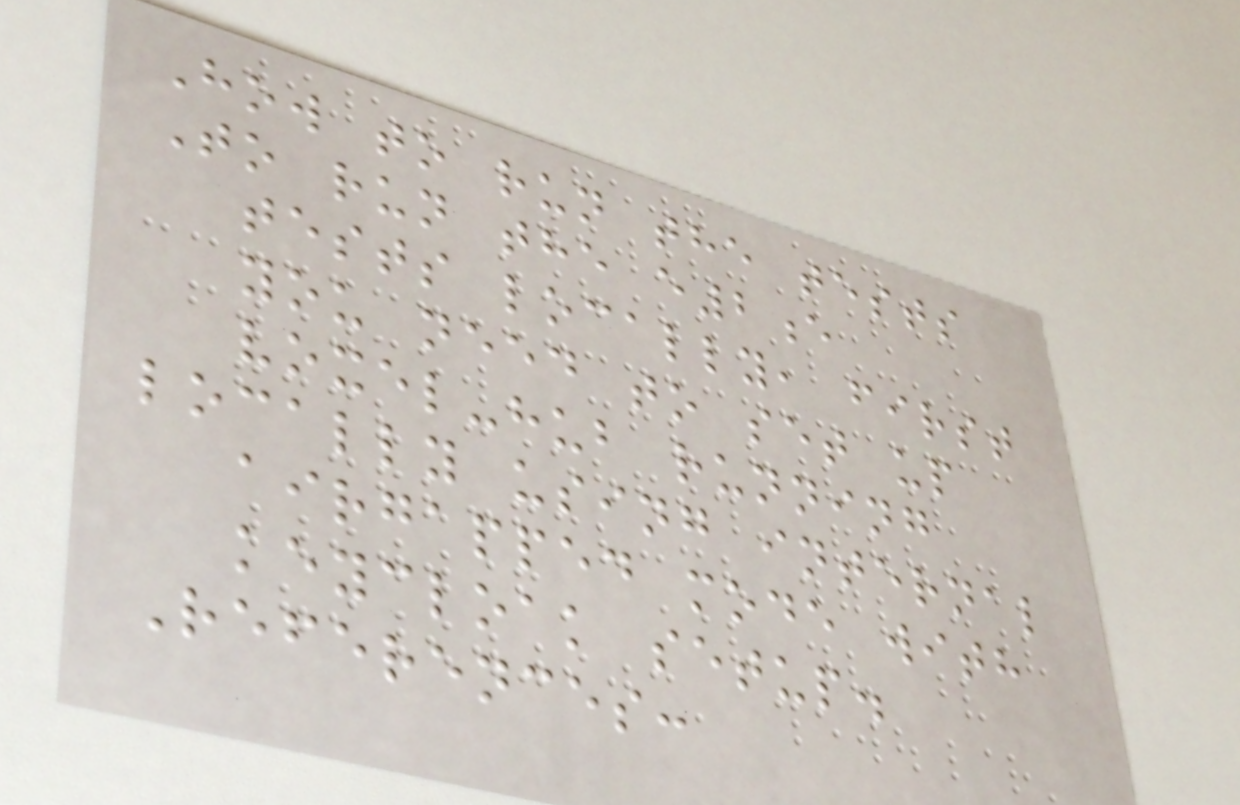How to run the tests
To run the e2e
tests locally, first
you need to set up
voxel-hub running
locally using internal
airgapped mode with
keycloak setup.
References:
